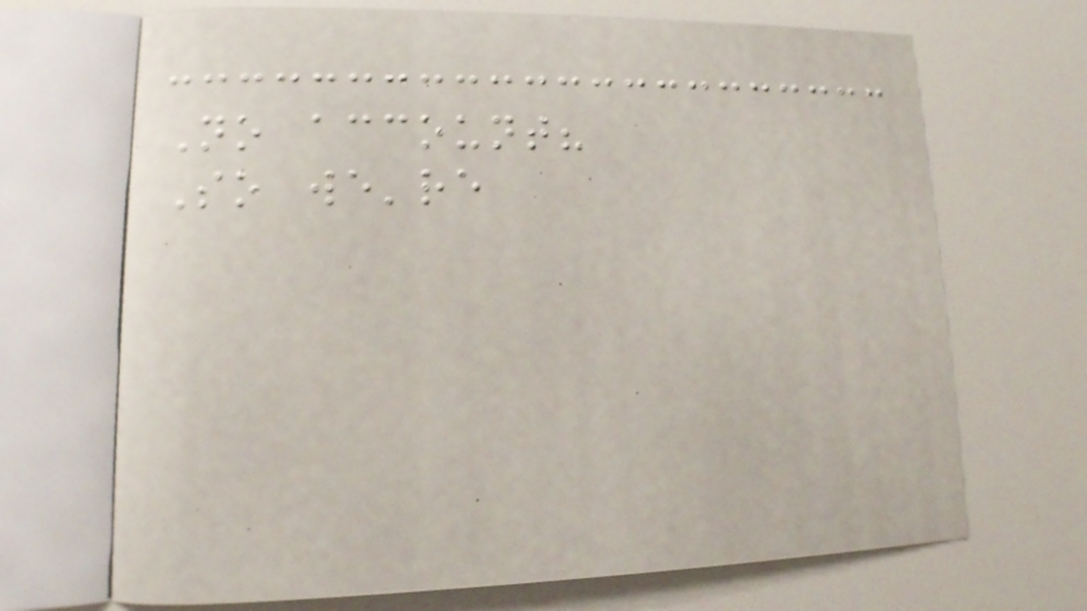No account?
So we're
